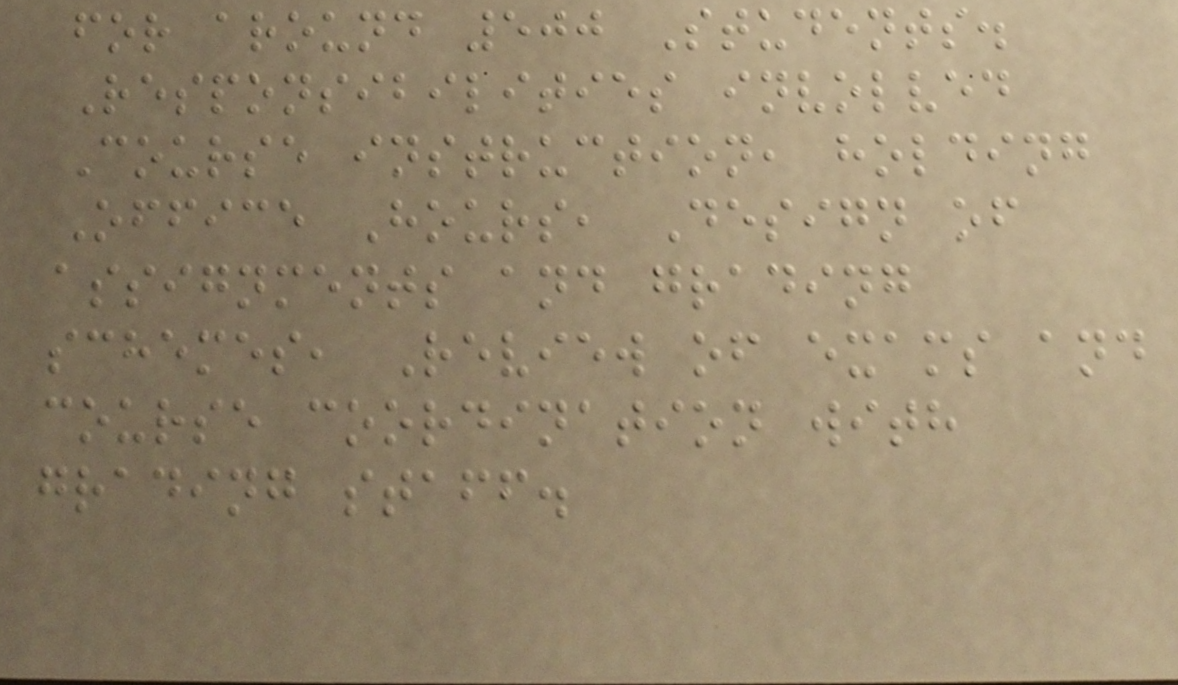for around 500 Students.
Responsibilities involved
Course instruction, holding
Office Hours, Design of
assignments and grading
schemes, Review of exams and
course coordination with
grading staff.
